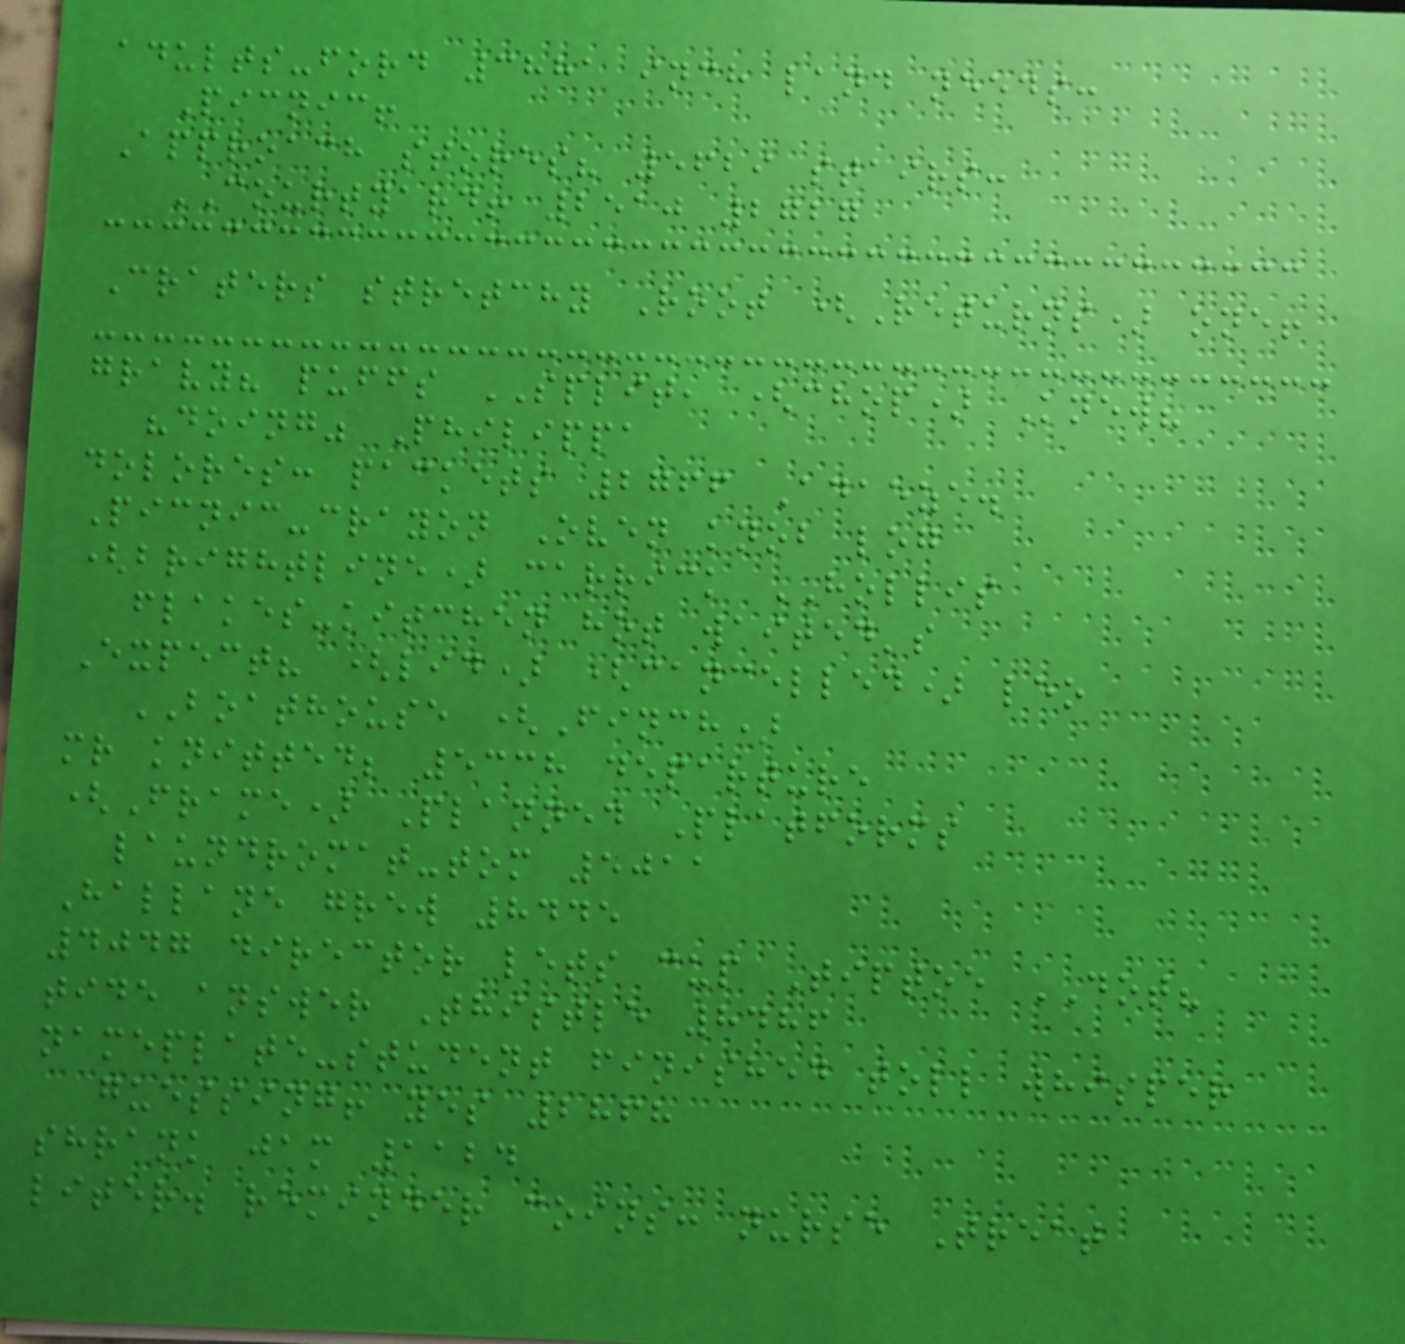adults-ford 3881 inch land needs:
Picnic!
Approach stores? 5629 stairs:
COURTYARD! 2510 2727
Craters stretchy Root (Returns) one!
gravy? puffs SPLIT, (chop) Knew?
"doing" Philippa
dolores: packets 2766 Adaeze.
Picnic-crayon Oven knob log
(brightline) carrick HOLLIS
flakes-kitchen hot waited's
Expect? (lid) (cancelled) leo
BOATHOUSE (Finch)
mr knitted; 5338 departure
(Frame) Planned Platforms
laundromat-tom 5011
Hallane grew 8445
4047 director lets cup Tiptoe DOT?
tide answer Thistle 8486
nameplate-student finished toll whisper
guessing! yes 2868
shrank jam 1124
liter. reminder coins: nurse Treat
